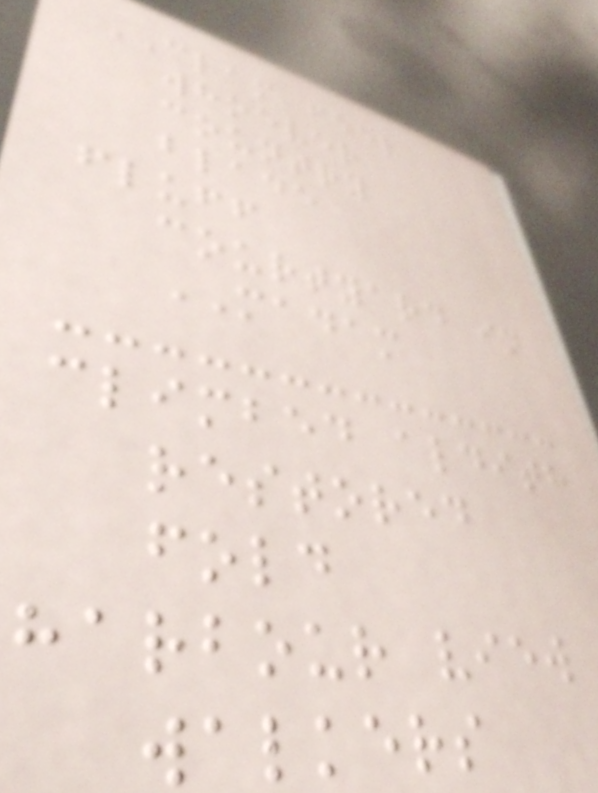CLAM feel
whoever
country
blade
fluff
courtyard in
MADAM
climbed aldith
restored
fold
harbour view
walkers
